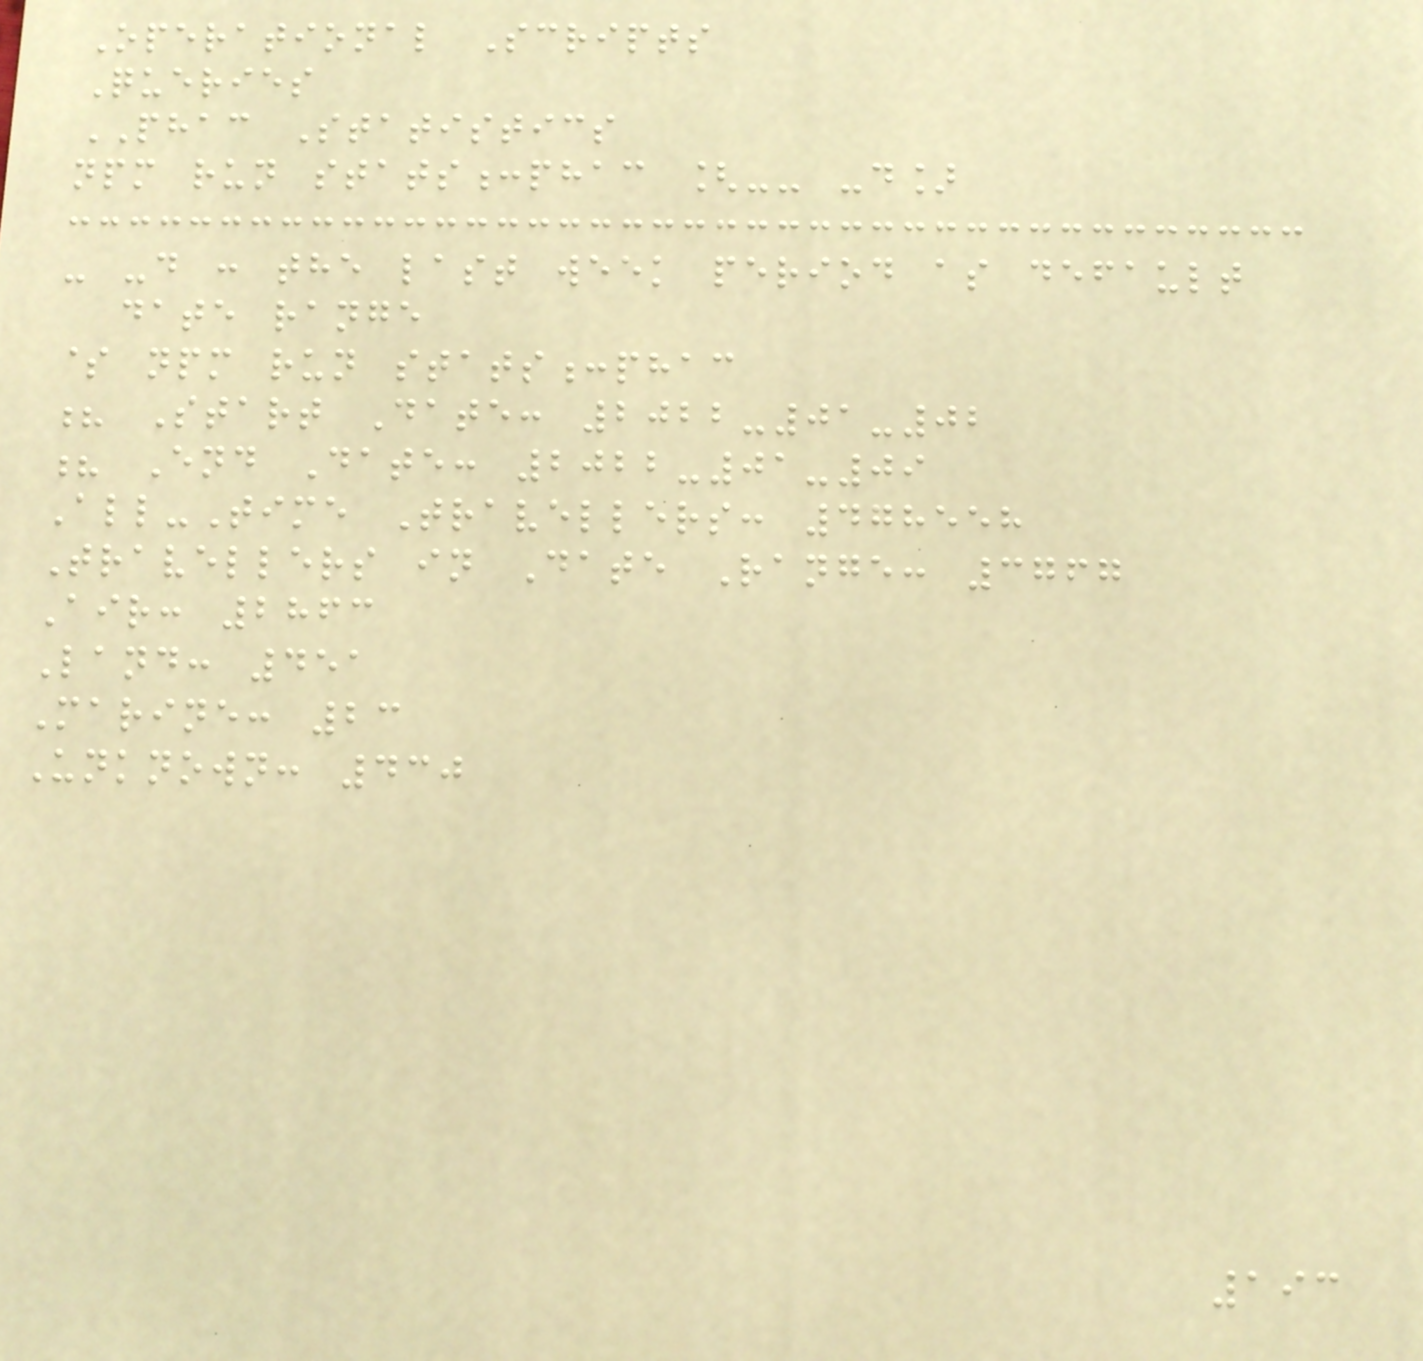Operational Scripts
Queries
PHAC Statistics
npm run stats:phac [-- -d]
- -d : the last week period as default
date range
$ npm run stats:phac
? Start Date: 2022-01-02
? End Date: 2022-01-09
All-Time Travellers: 478558
Travellers in Date Range: 3767
Air: 2863
Land: 451
Marine: 23
Unknown: 430
193
